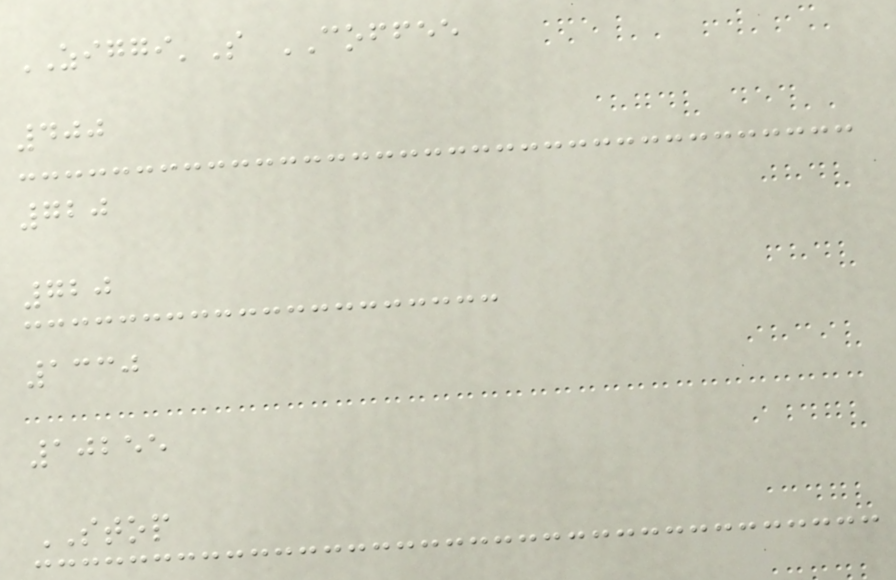ZIGGI'S COFFEE
400
720
720
1330
10255
STOP
